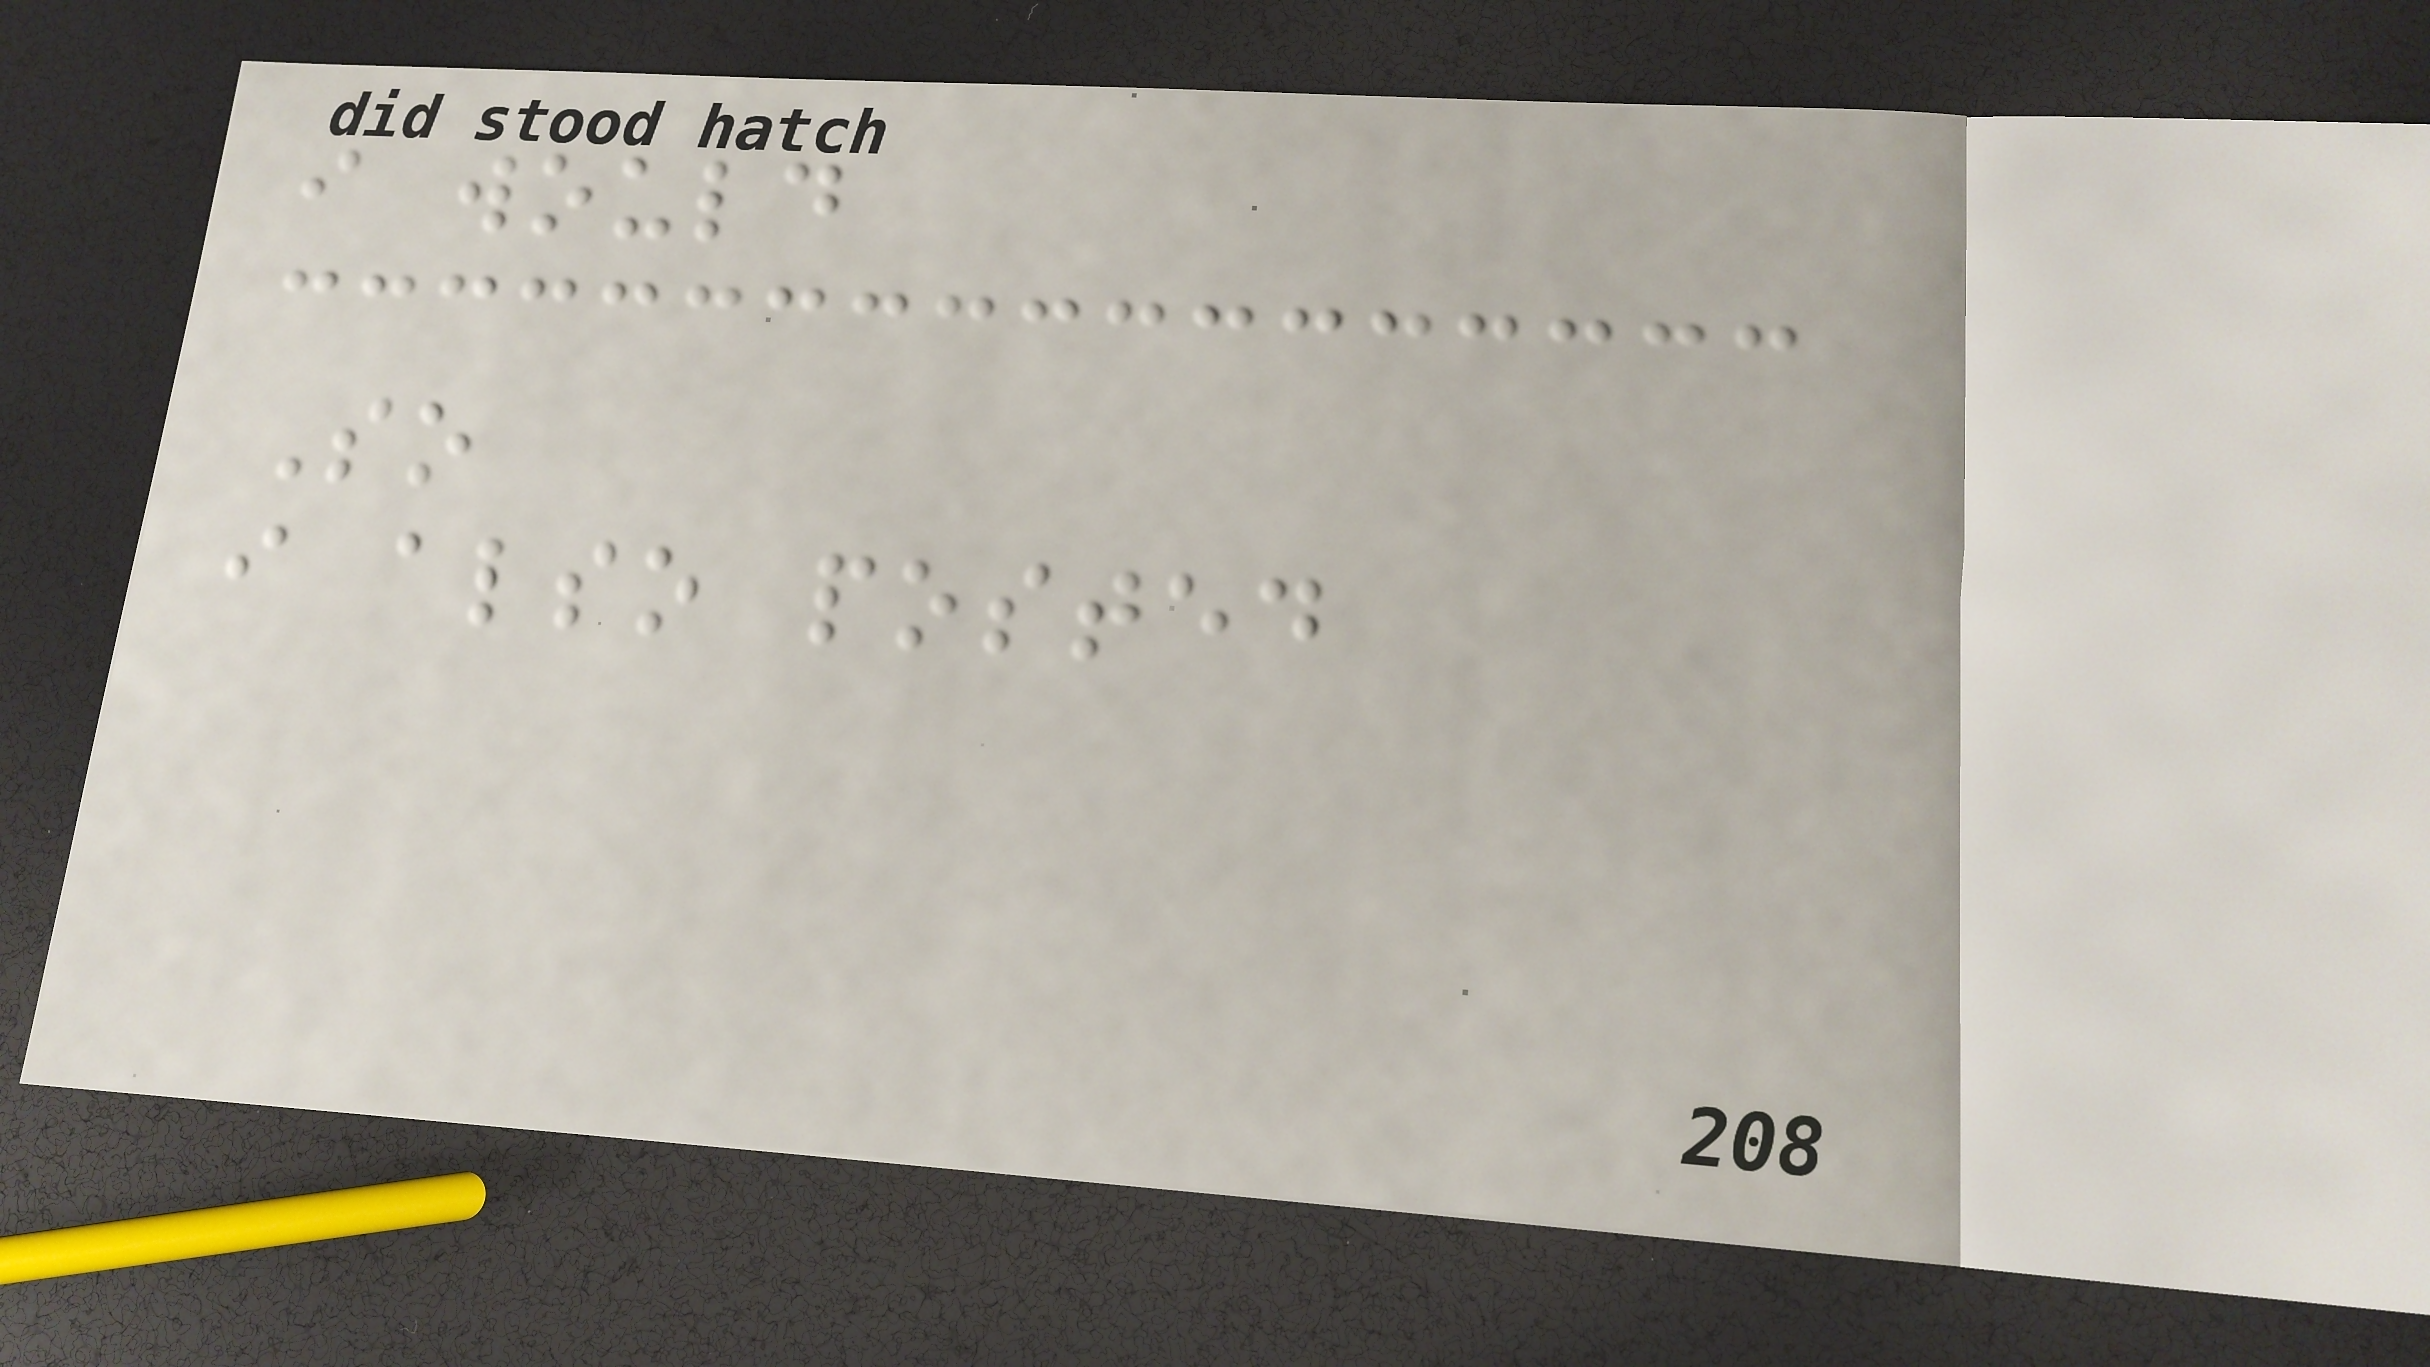i would
So
i also posted
